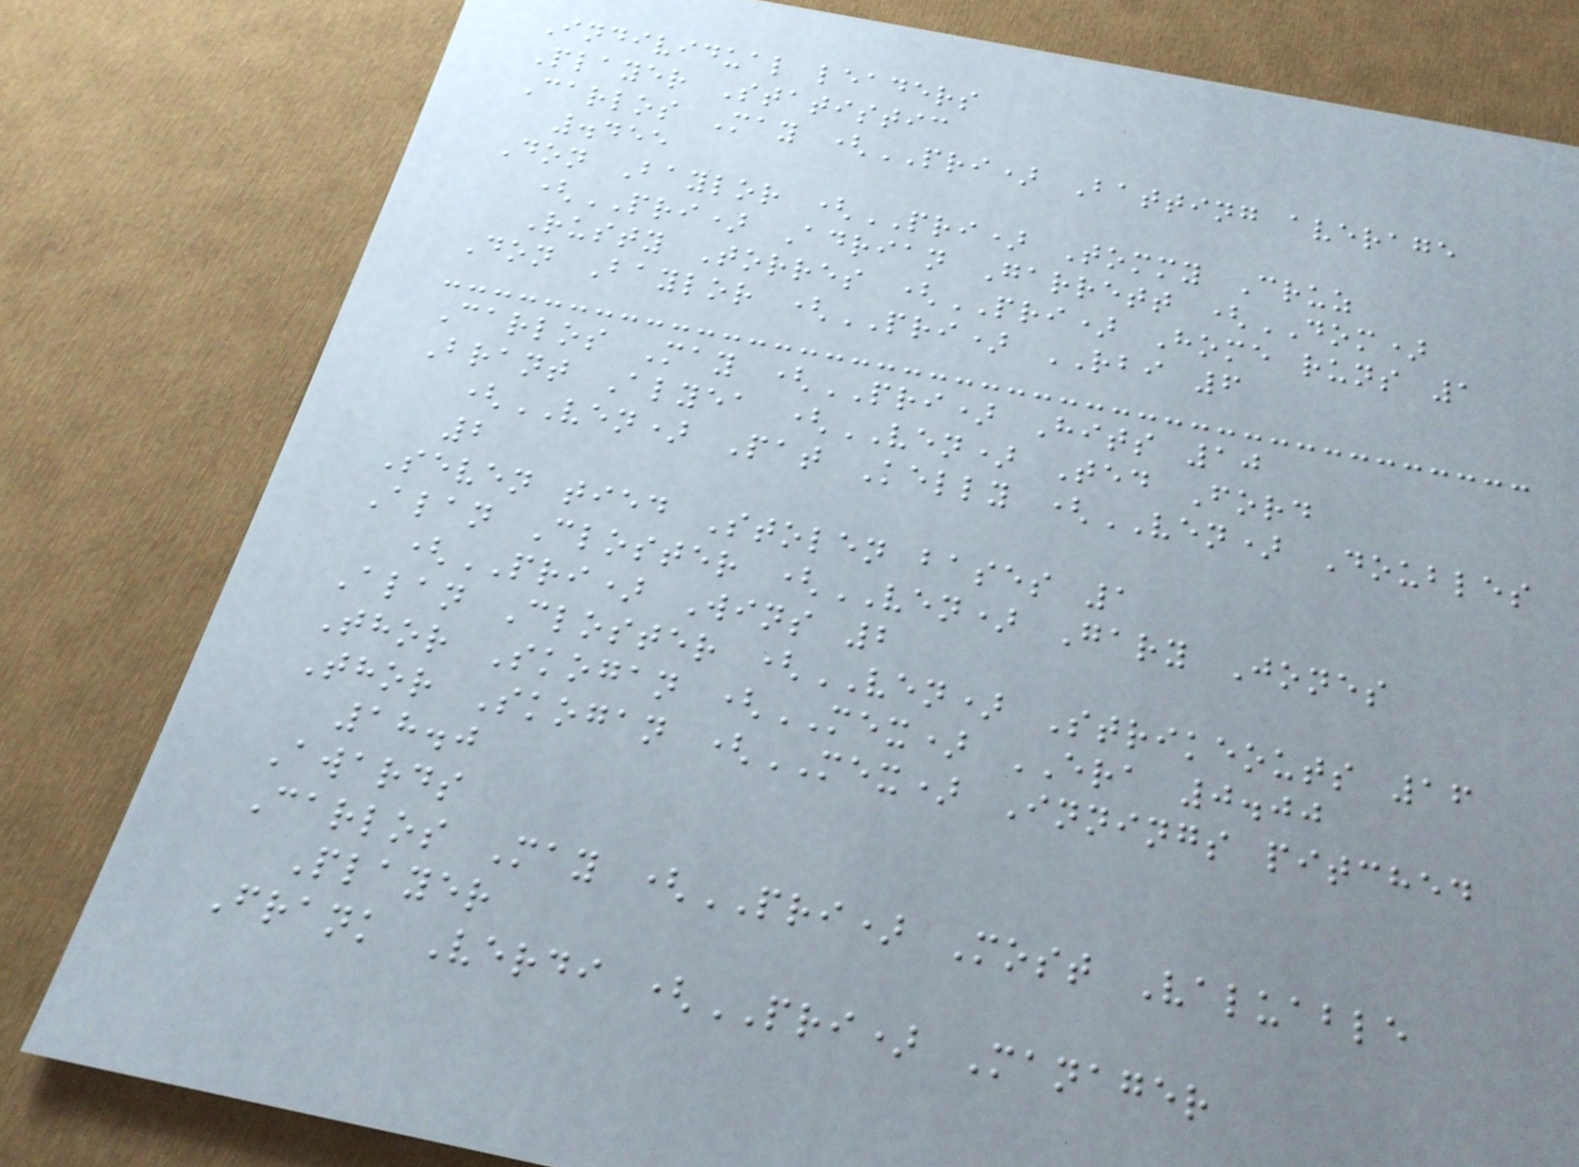Individual leaders
Player Statistic
Carlos May (PRI) Batting average
.455
Don Baylor (PRI) Tommy Cruz
(PRI) Adrian Garrett (DOM)
Rusty Torres (PRI) Home runs 1
Don Baylor (PRI) RBI 6
Carlos May (PRI) Hits 10
Brant Alyea (VEN) Ted Ford
(VEN) Pat Kelly (VEN) Doubles
2
Seven tied Stolen bases 1
Alan Closter (VEN) Gary Jones
(PRI) Wins 2
Alan Closter (VEN) Strikeouts 16
Thor Skogan (MEX) ERA 0.00
Thor Skogan (MEX) Innings pitched
18.0
Awards
Carlos May (PRI) Most Valuable
Player
Frank Verdi (PRI) Manager
